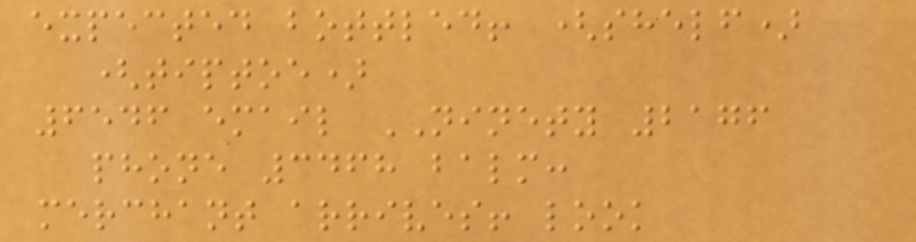expected bottled! (shelf)
(tiptoe)
6546 email NINETY 2176
phone 3468 balm:
merchant arrives! look
